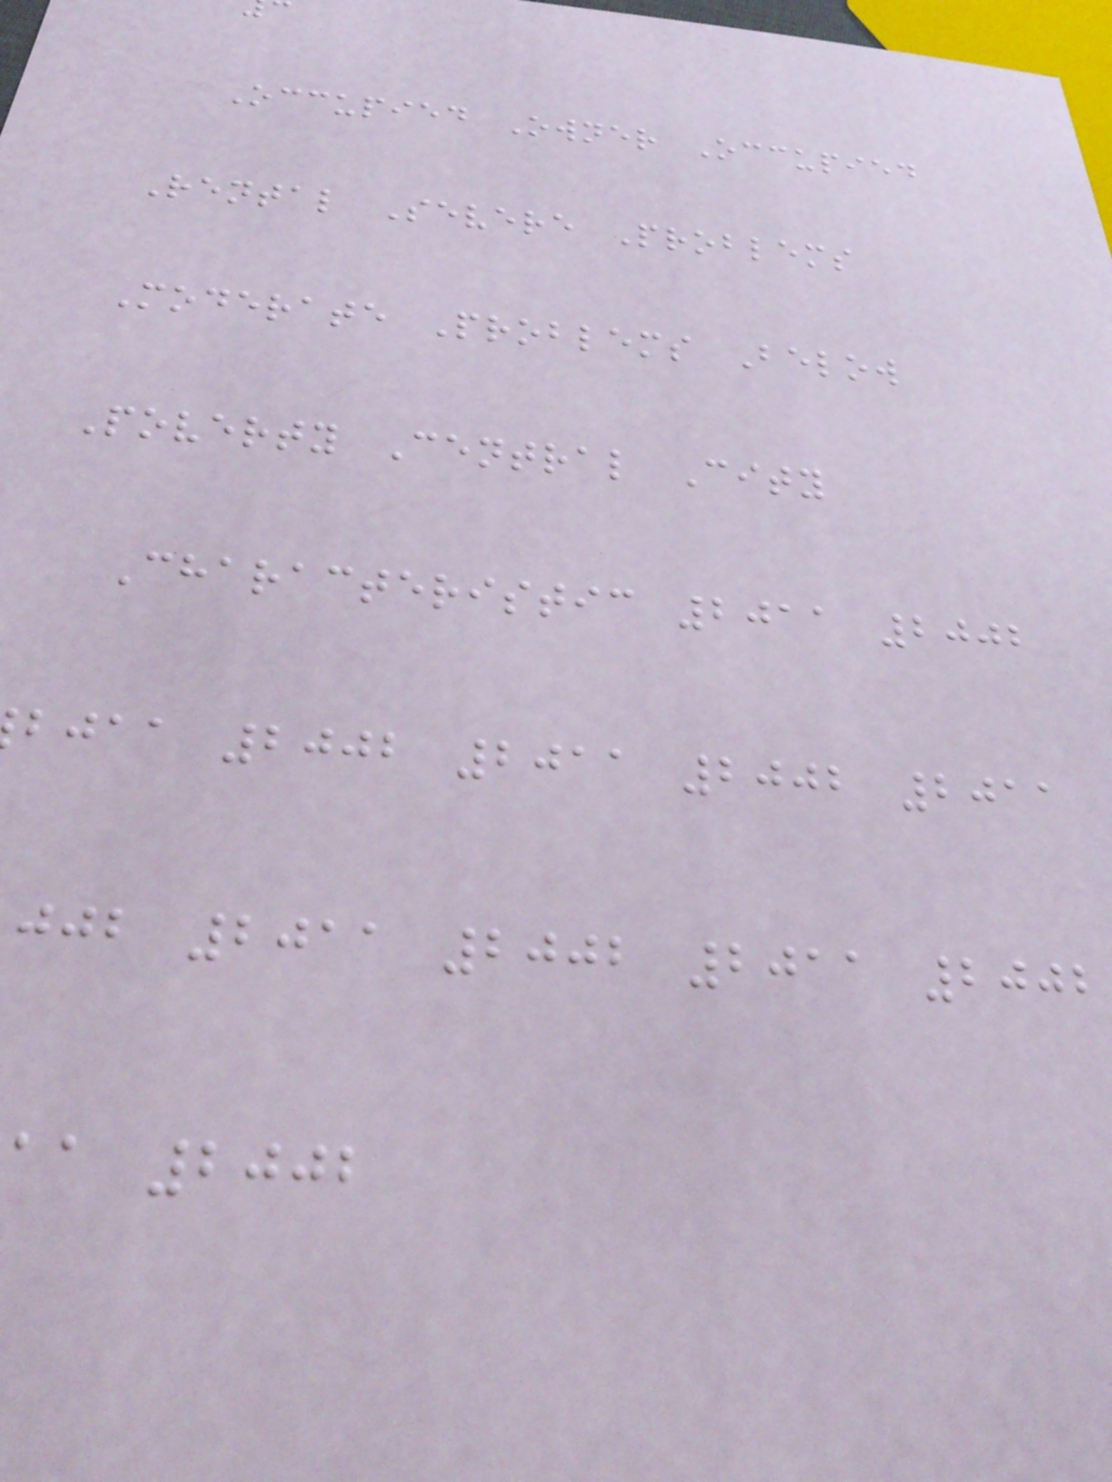Occupied Owner Occupied
Rental Severe Problems
Moderate Problems Below
Poverty Central City
Characteristic 2011 2002
bjaa 2002 2011 2002 2011
jjb 2011 2002 2011 2002
aa 2002
